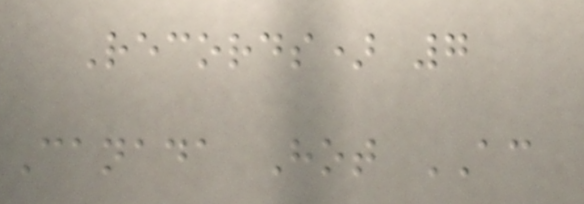Records) 7
Canada Hot AC
